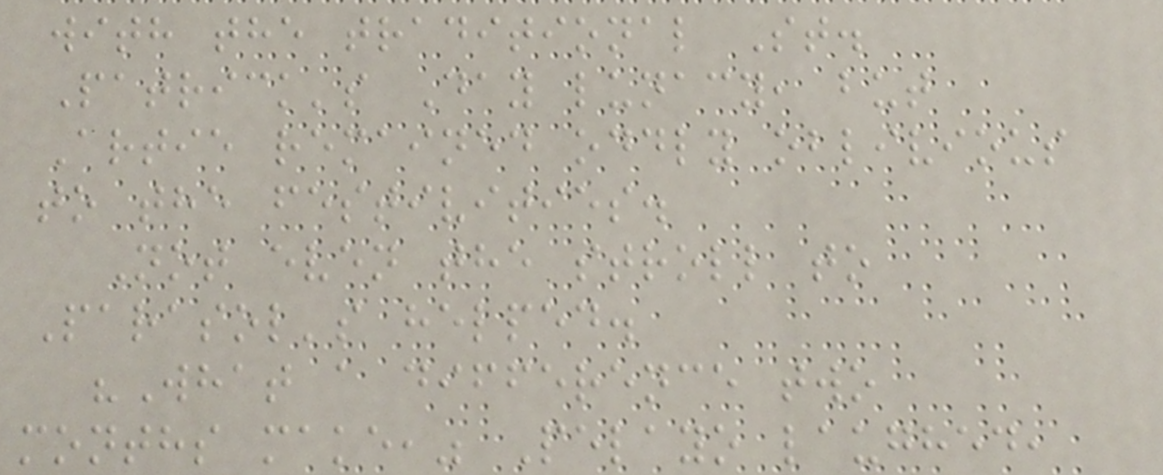with the traditional St.
Patrick's Day lunacy, but
Artie remained oddly oblivious
to the festivities.
Not even the stroll to
Parasol's helped.
"What a difference two
months make," Pelayo laughed,
